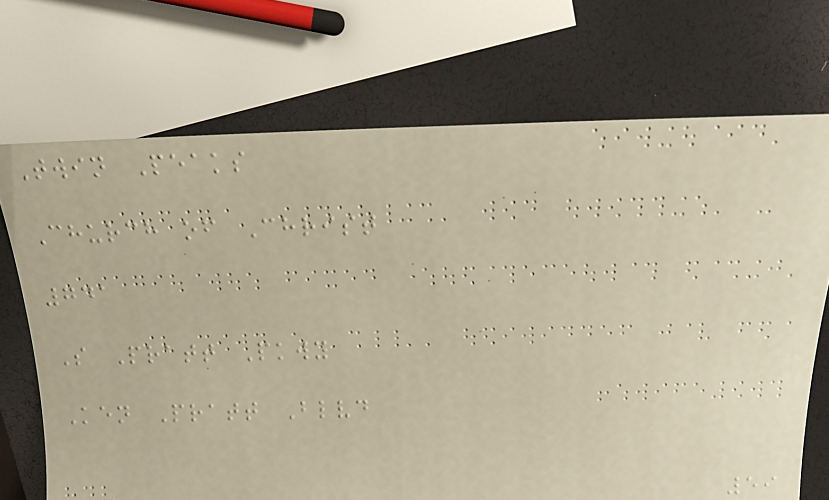Twin Peaks
Church of Christ
741
S Pratt Pkwy
Ken Pratt Blvd
59
